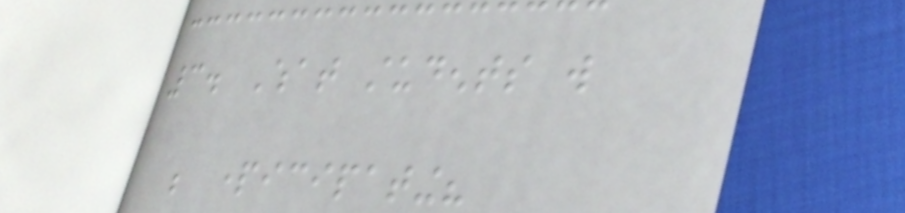3. What students will
be participating?
